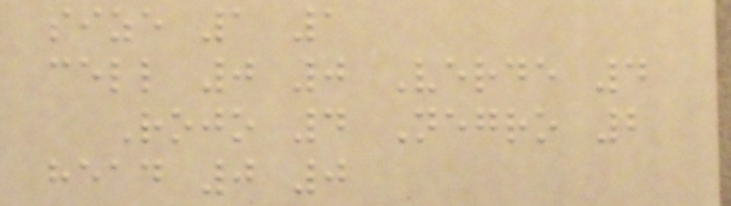size 1 1
cell 0 0 Verde 4
Rojo 4 Negro 2
head 0 0
